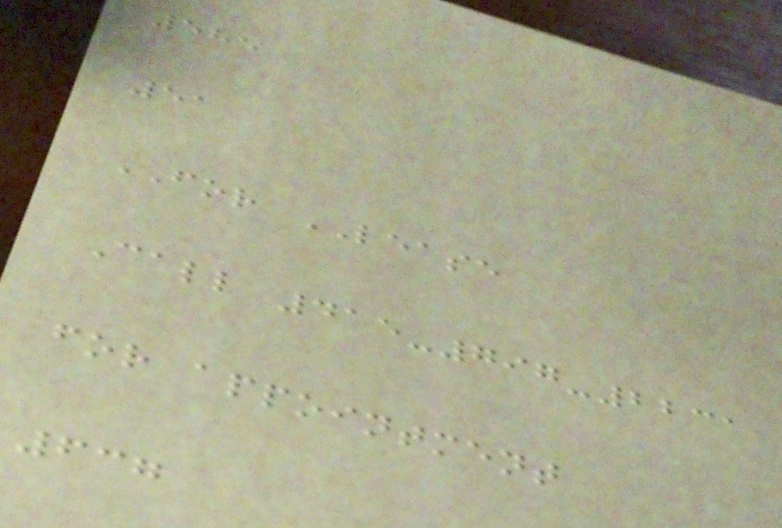585
51
FOR LEASE
Call 415-797-2231
for appointment
637
